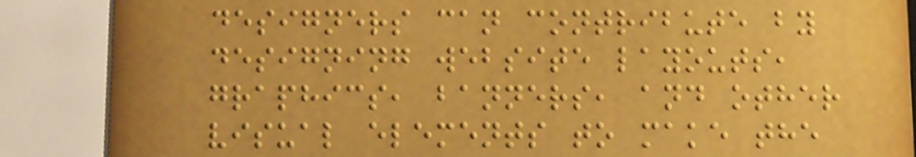designers can contribute by
designing website layouts,
graphics, banners, and other
visual elements to make the
